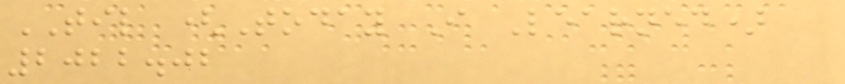TIL (Today I Learned)
2022.02
